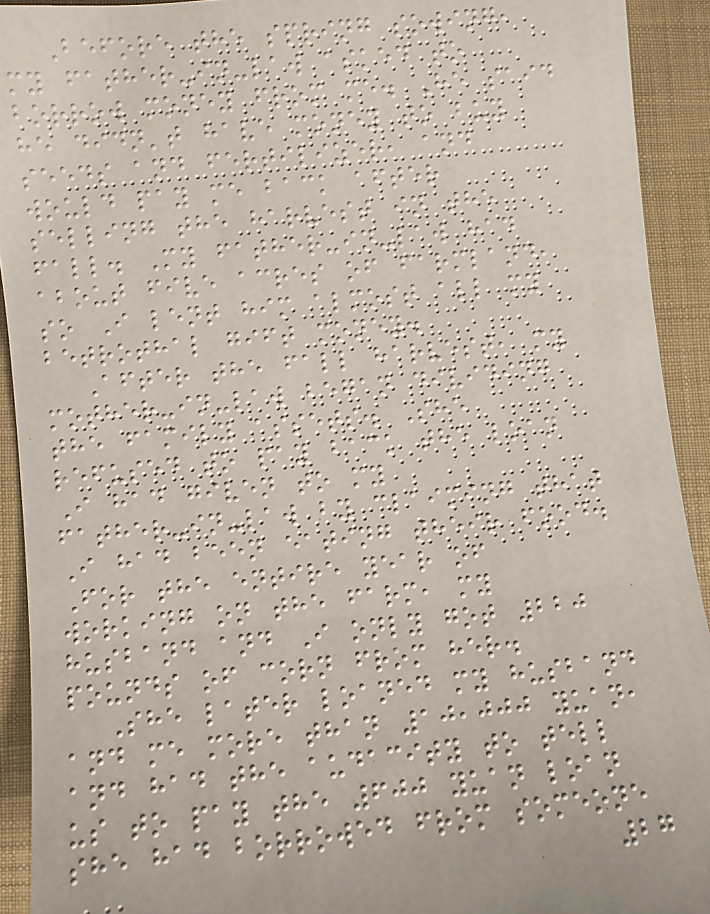Before the spring sowing,
my father-in-law asked to
borrow money from me. He said
he didn't have money to buy
seeds and fertilizer, and
would pay me back after
selling the harvest in the
fall. My father-in-law had
about five acres of farmland,
so I lent him almost all my
betrothal gift money.
After the fall harvest, my
mother-in-law began dividing
the family assets. She
refused to pay back the loan
I had given to my
father-in-law by claiming that
I had been eating their food.
For the entire year of
working on the farm, my
husband and I only got 220
pounds of corn from her.
She later loaned my husband
and me more than 10,000 yuan,
and had the audacity to tell
us to pay the 600 yuan loan
she had borrowed from someone
27
